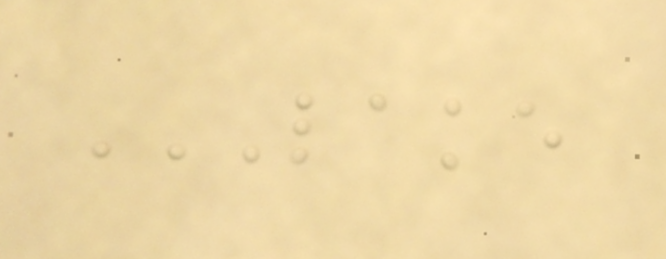LAKE
